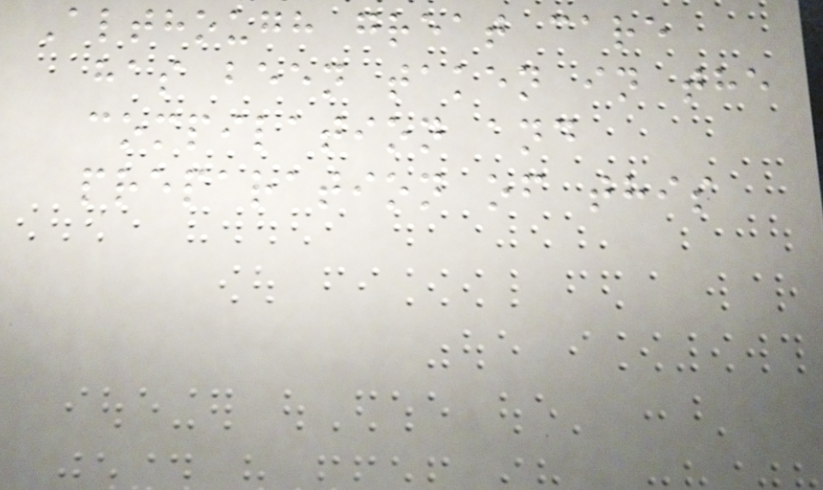Although great care
has been taken in the
compilation and
preparation of this
